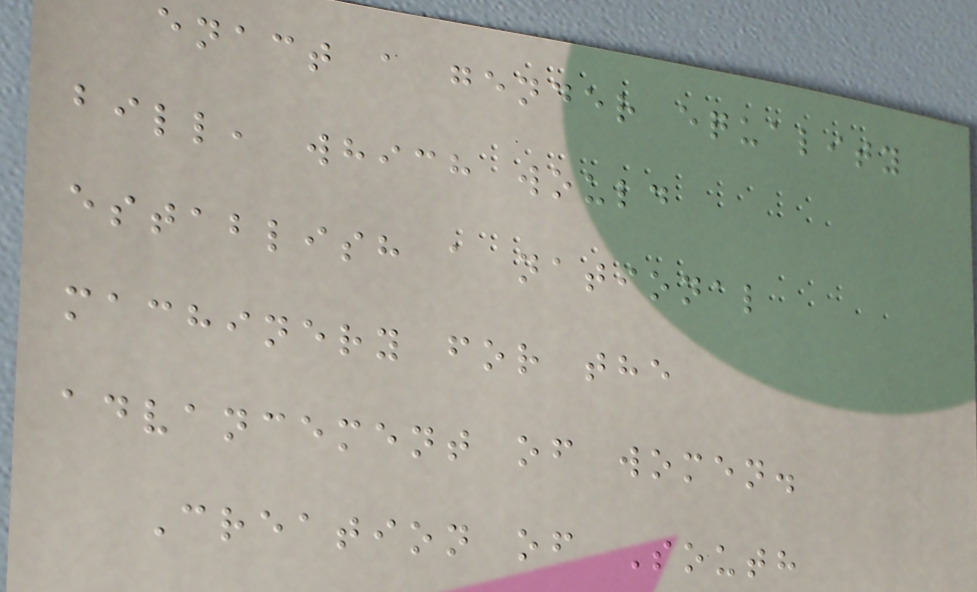enact a gender equality
bill, which would
establish a national
machinery for the
advancement of women.
Creation of South
